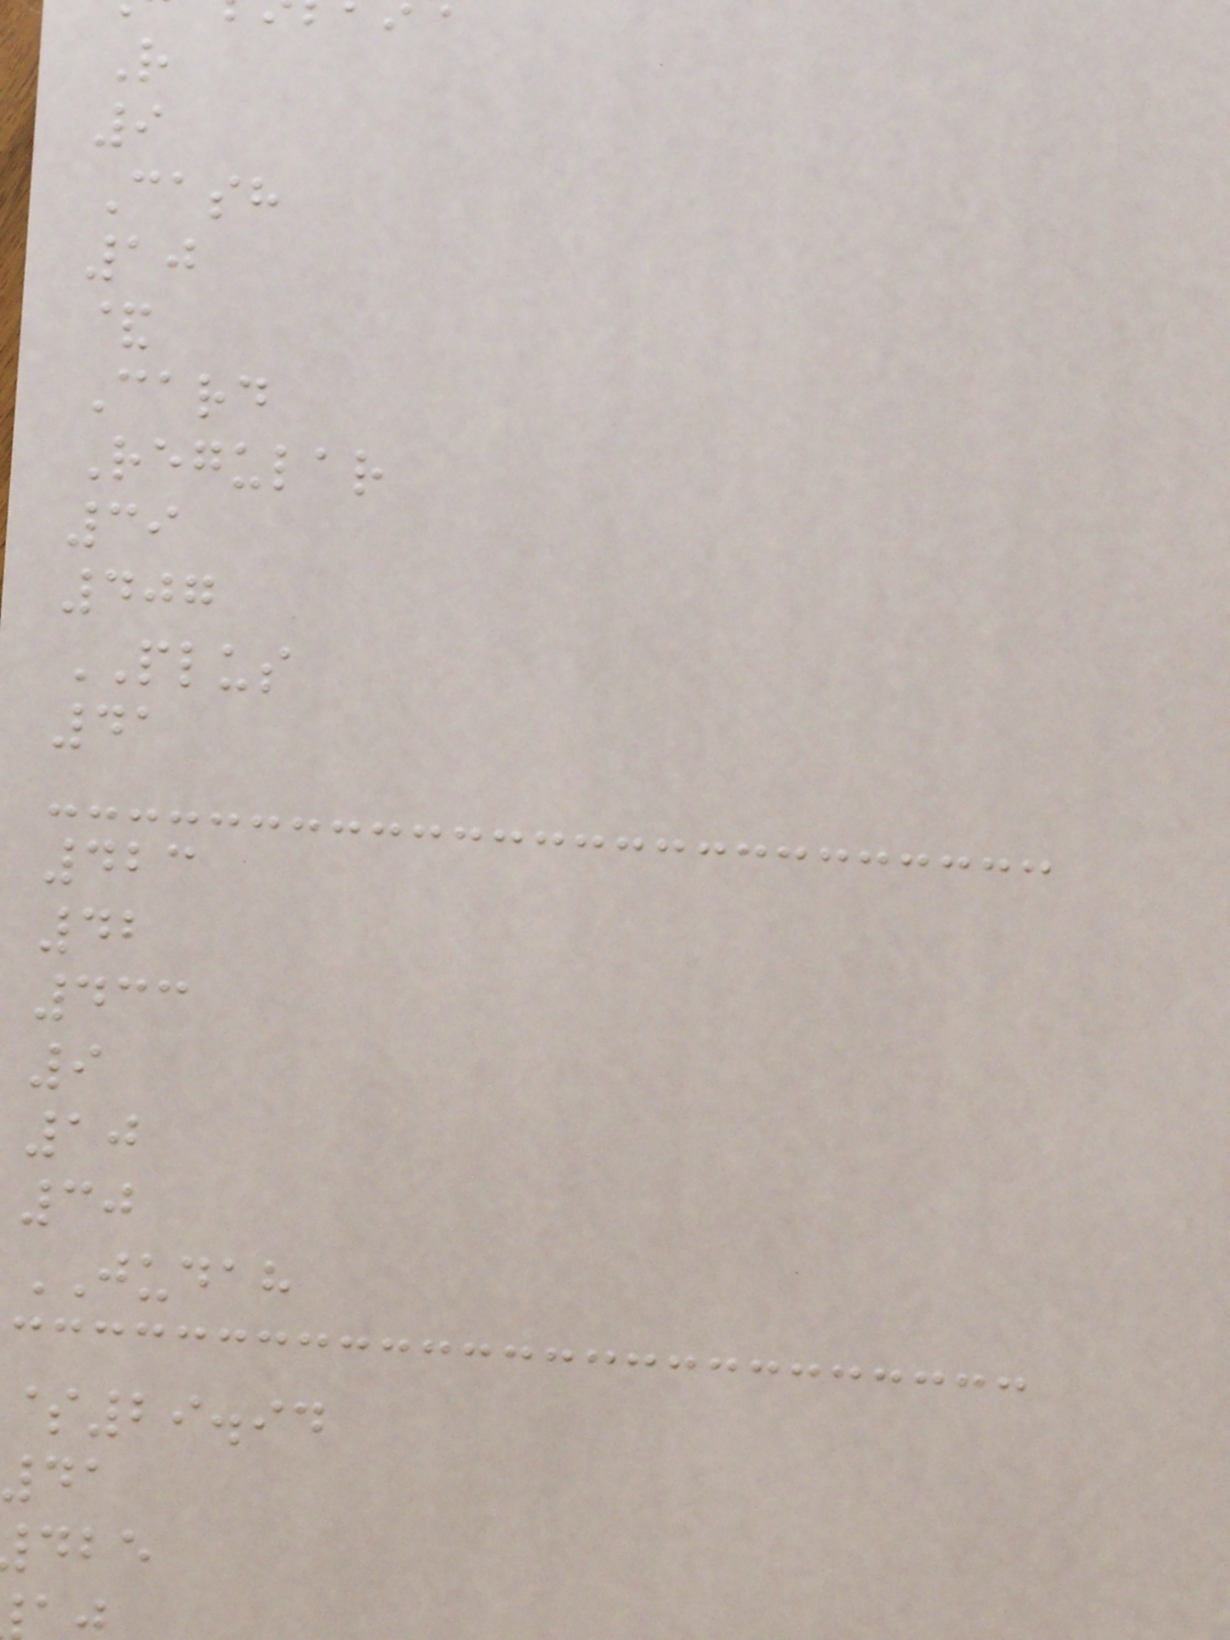R
9
Cash
10
&
Card
Regular
39
407
PLUS
41
423
42
433
9
10
30
JUDAH
$29.94
